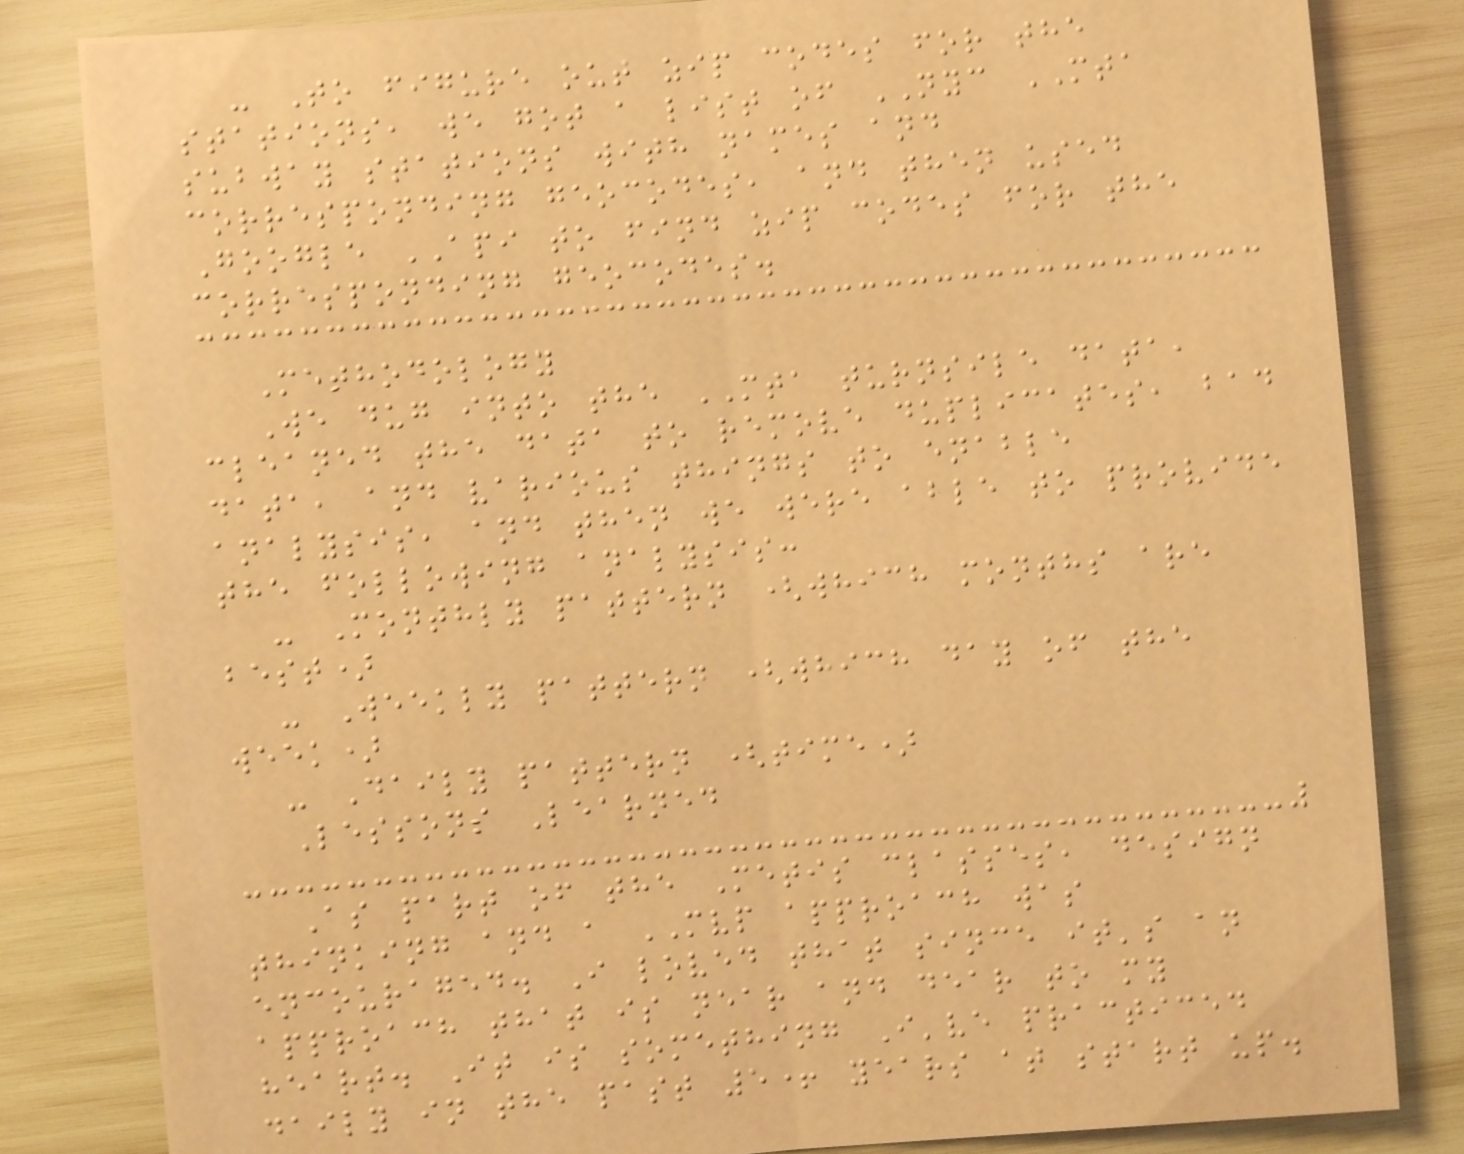- To figure out zip codes for the
stations, we got a list of NYC MTA
subway stations with names and
corresponding geocodes, and then used
Google API to find zip codes for the
corresponding geocodes.
Methodology
We dug into the MTA turnsile data,
cleaned the data to remove duplicates, bad
data, and various things to enable
analysis, and then we were able to provide
the following analysis:
- Monthly pattern (which months are
best)
- Weekly pattern (which day of the
week)
- Daily pattern (time)
Lessons Learned
As part of the Metis classes, design
thinking and a MVP approach was
encouraged. I loved that since it's an
approach that is near and dear to my
heart. It is something I've practiced
daily in the past 5+ years at start up.
